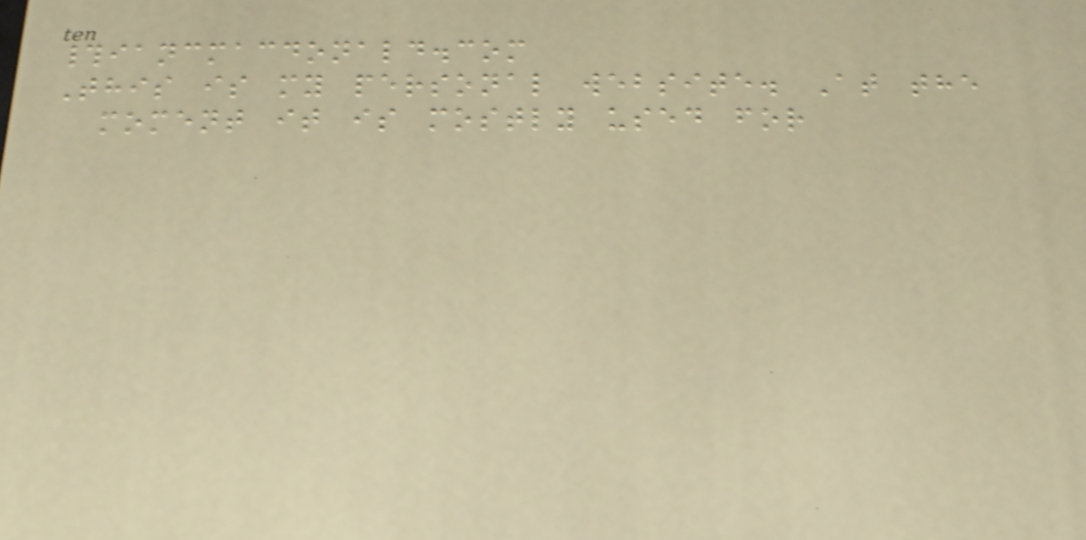#iancmacdonald.com
This is my personal website. At the
moment it is mostly used for
